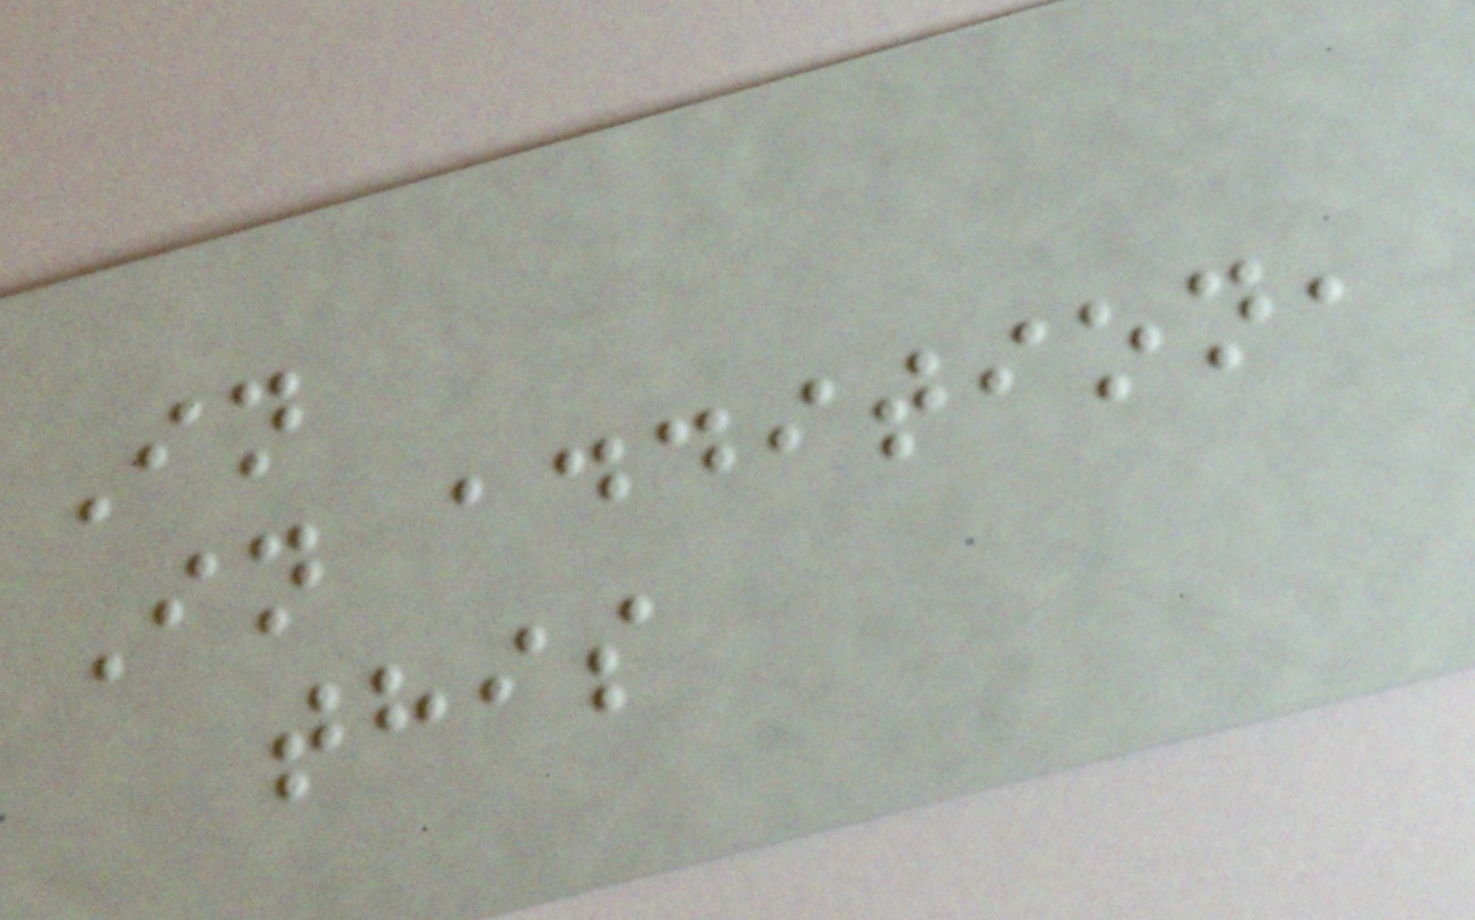In
In addition,
this
